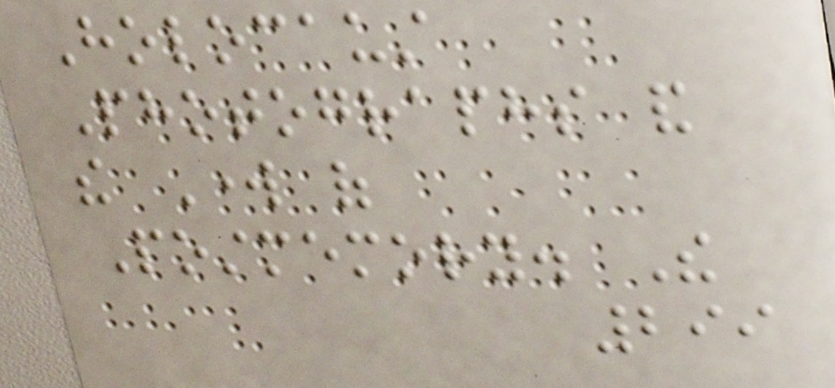Holocaust
Photographs and
the Work of
Postmemory. The
299
